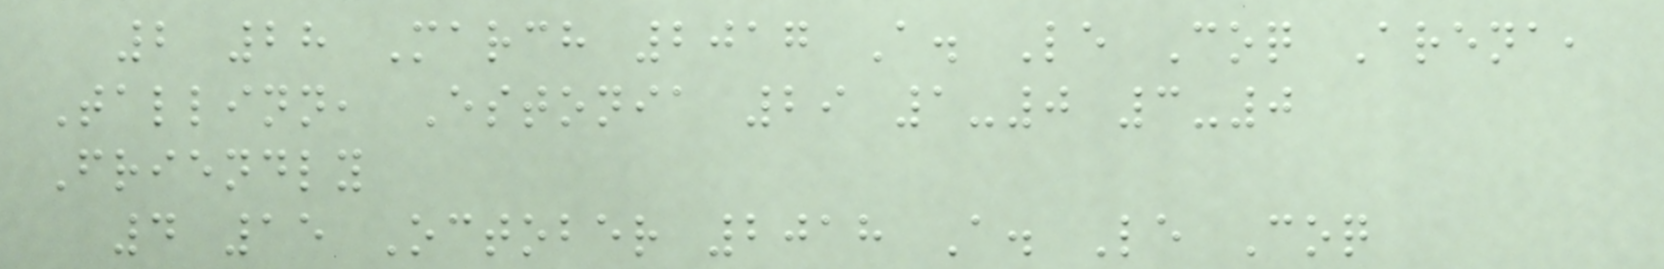2 28 March 2017 A. Le Coq Arena,
Tallinn, Estonia 29 1-0 3-0
Friendly
4 15 October 2018 A. Le Coq
